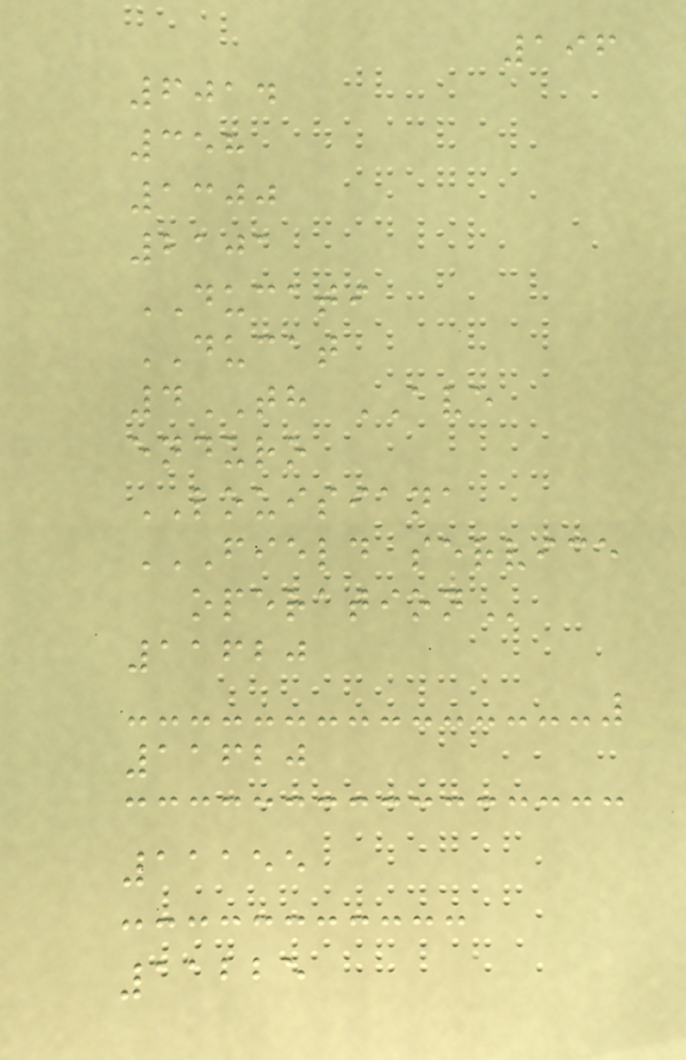196
6014
358
1300
2101
DUCATI
DUCAT
4TH AVE
enduro
LOUISIANA
FIELD SERVICE
OPERATION
11620
11620
11155
11225
